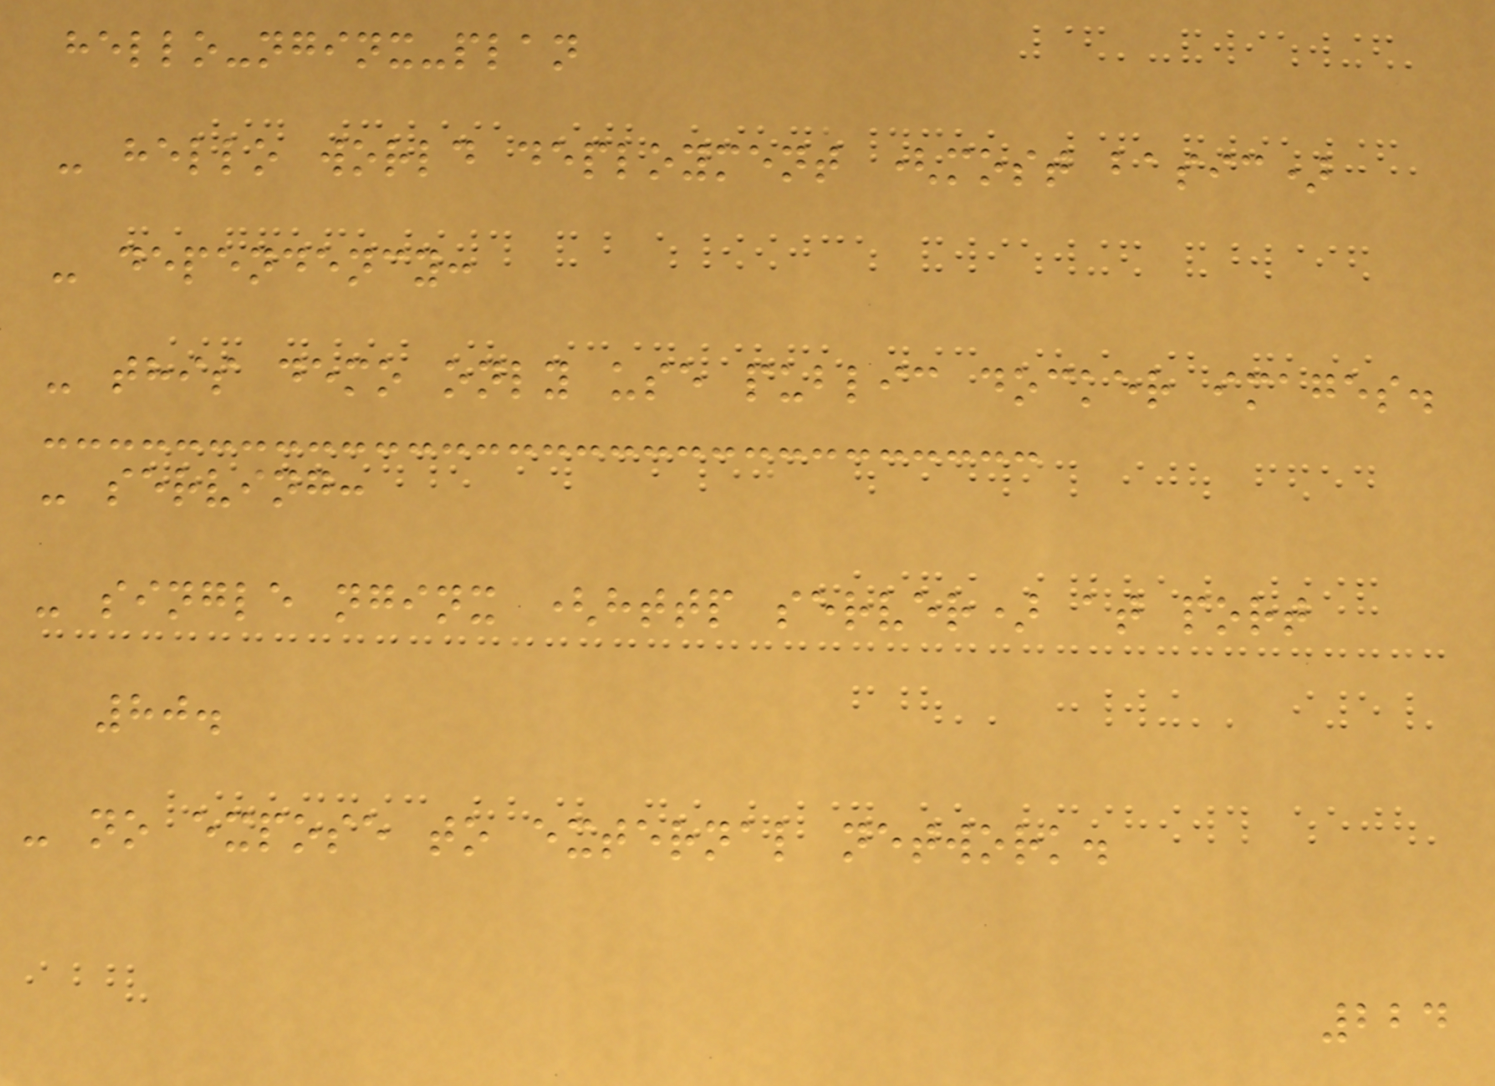hello-nginx-plan
- hello world deployment (most basic)
- dependency:
- this demo only use public docker images.
- serving:
- single nginx (http server) at port
80.
- no expose to external network.
224
